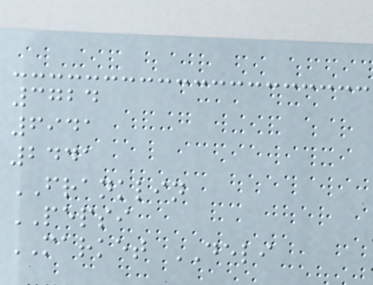3724
6941
2441
FRANKLIN
PEPSI
MARKET DELI
